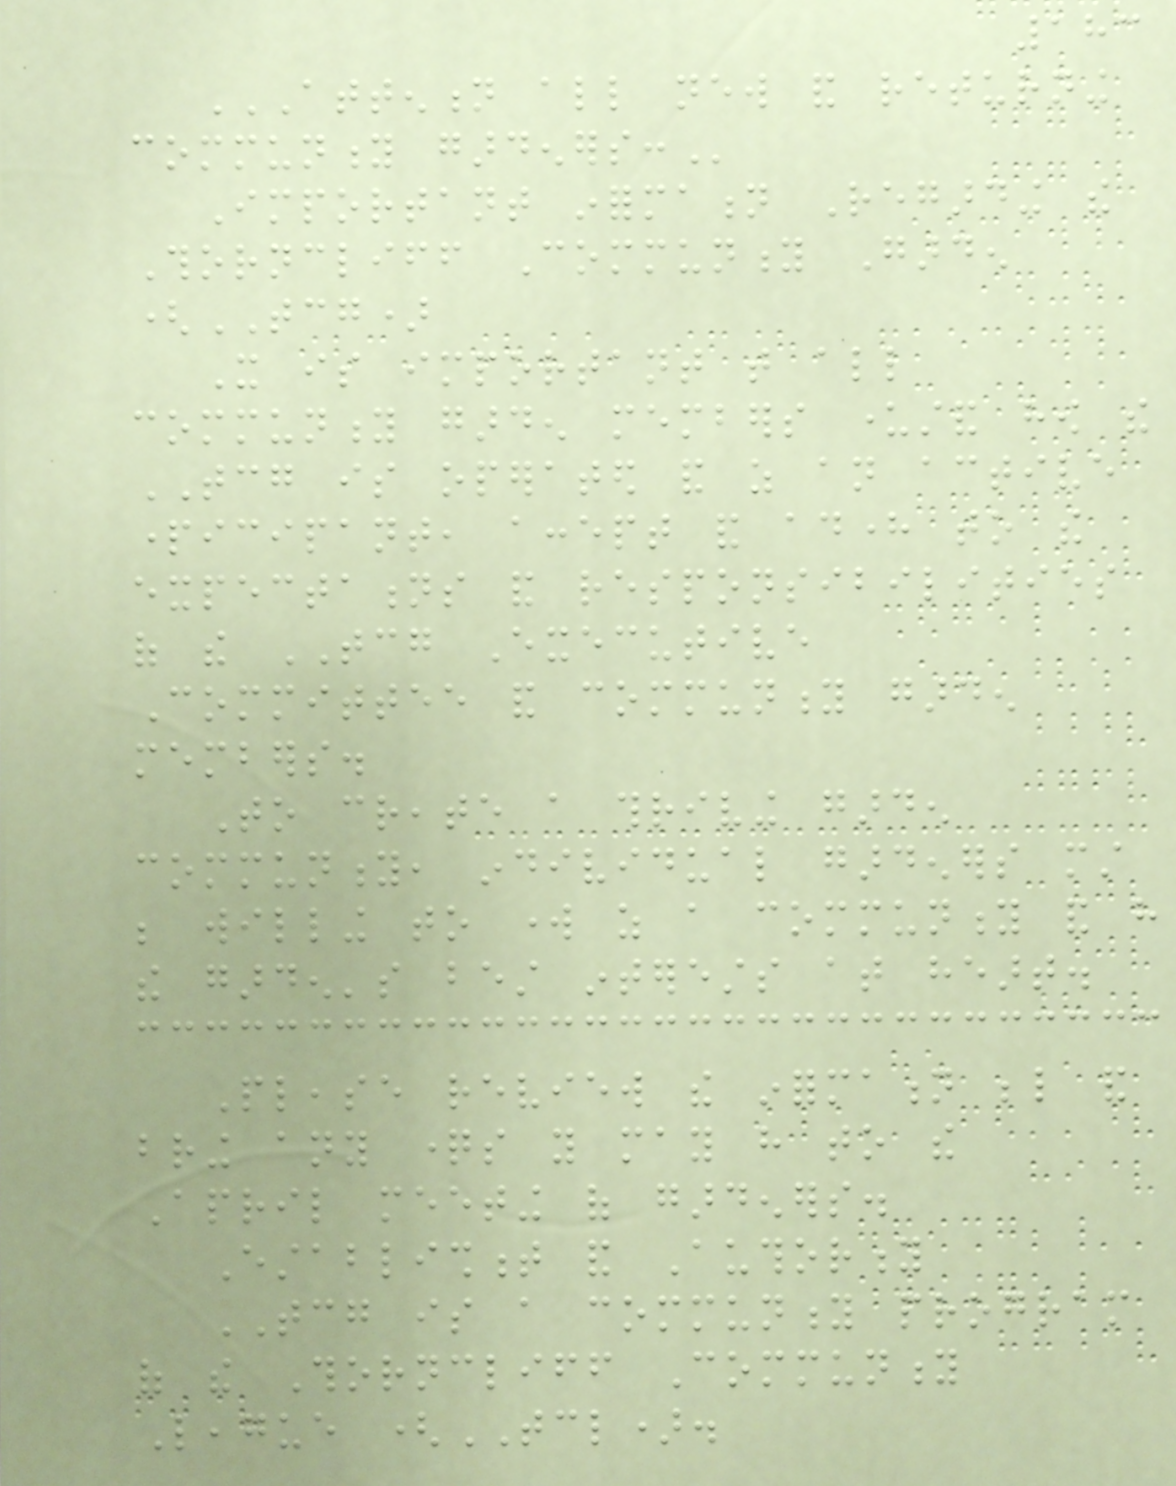183
ATTENTION ALL NEW AND RETURNING
COMMUNITY GARDENERS:
Important information Regarding the
Thorncliff Community Garden
(TCG)
It is important that all
community garden members understand how the
TCG is operated and as an active
participant, accept and adhere to the
expectations and responsibilities
of the TCG Executive
Committee and community garden
members.
To create a thriving garden
community, individual gardeners must
be willing to work as a community and have
the garden's best interests at heart.
Please review the information below and
bring any questions you may have to the
April meeting of gardeners.
Establishment and Authority
TCG is a community program
of the Thorncliff Community
League (TCL).
